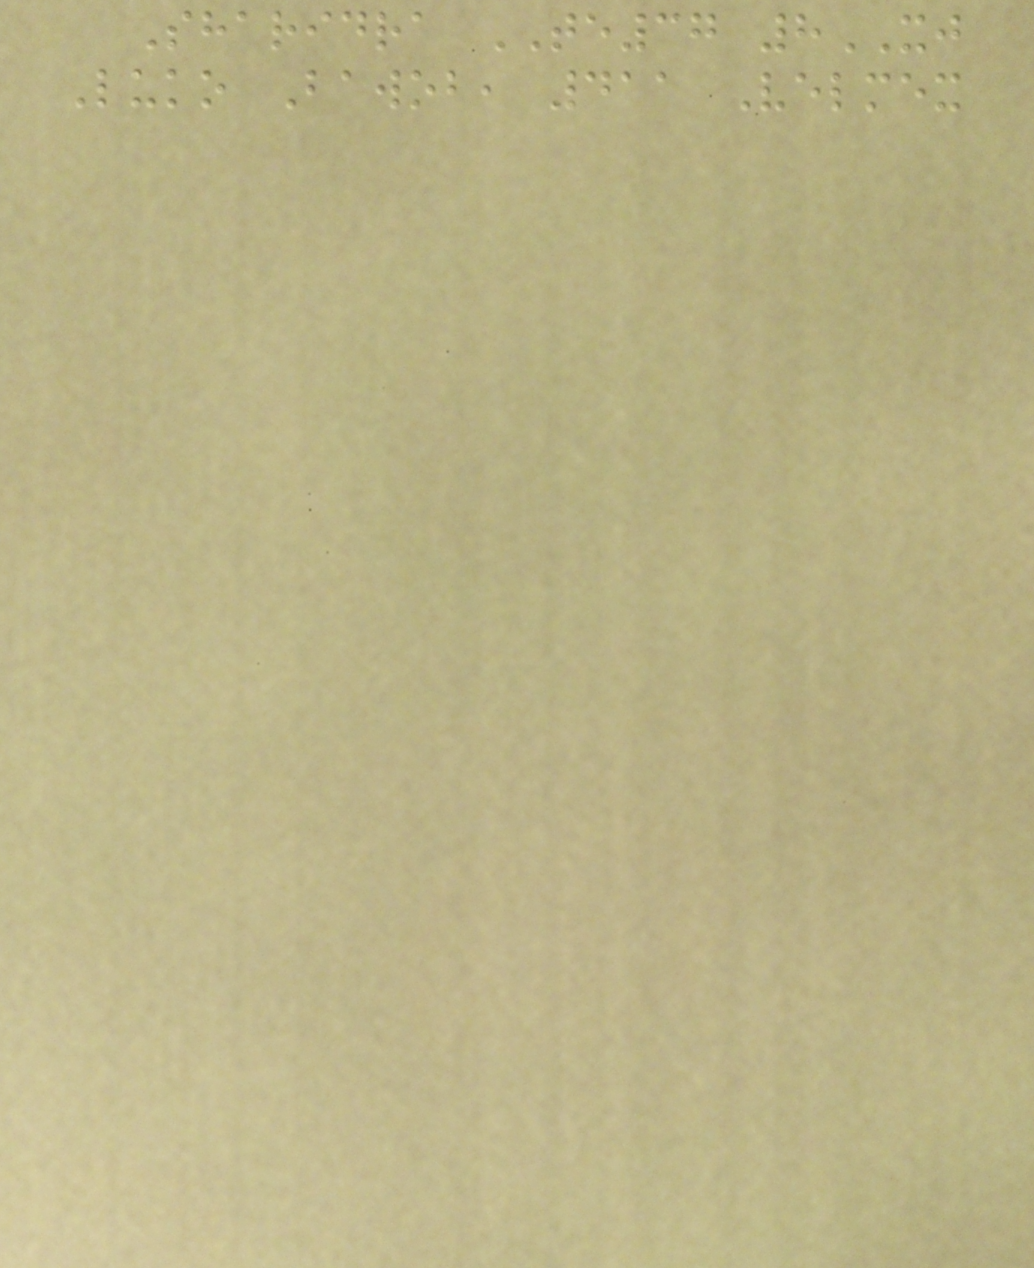Sharidra TE37 8XJ
Luko Bawob, 411 Velmex
